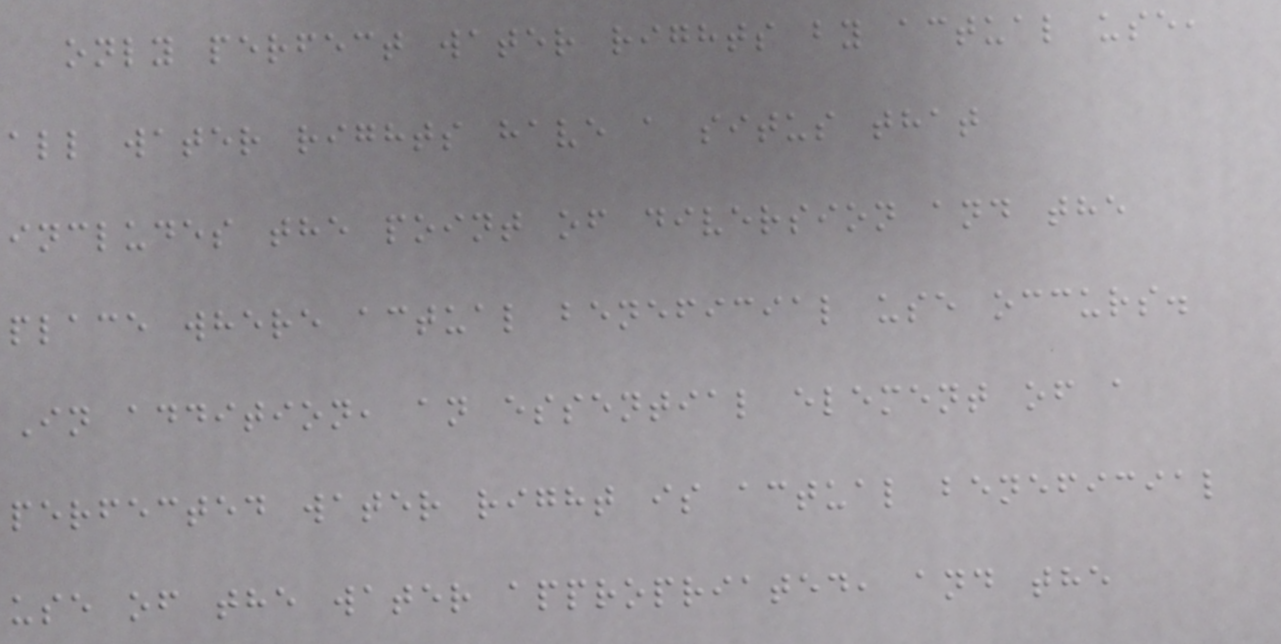only perfect water rights by actual use,
all water rights have a situs that
includes the point of diversion and the
place where actual beneficial use occurs.
In addition, an essential element of a
perfected water right is actual beneficial
use of the water appropriated, and the
